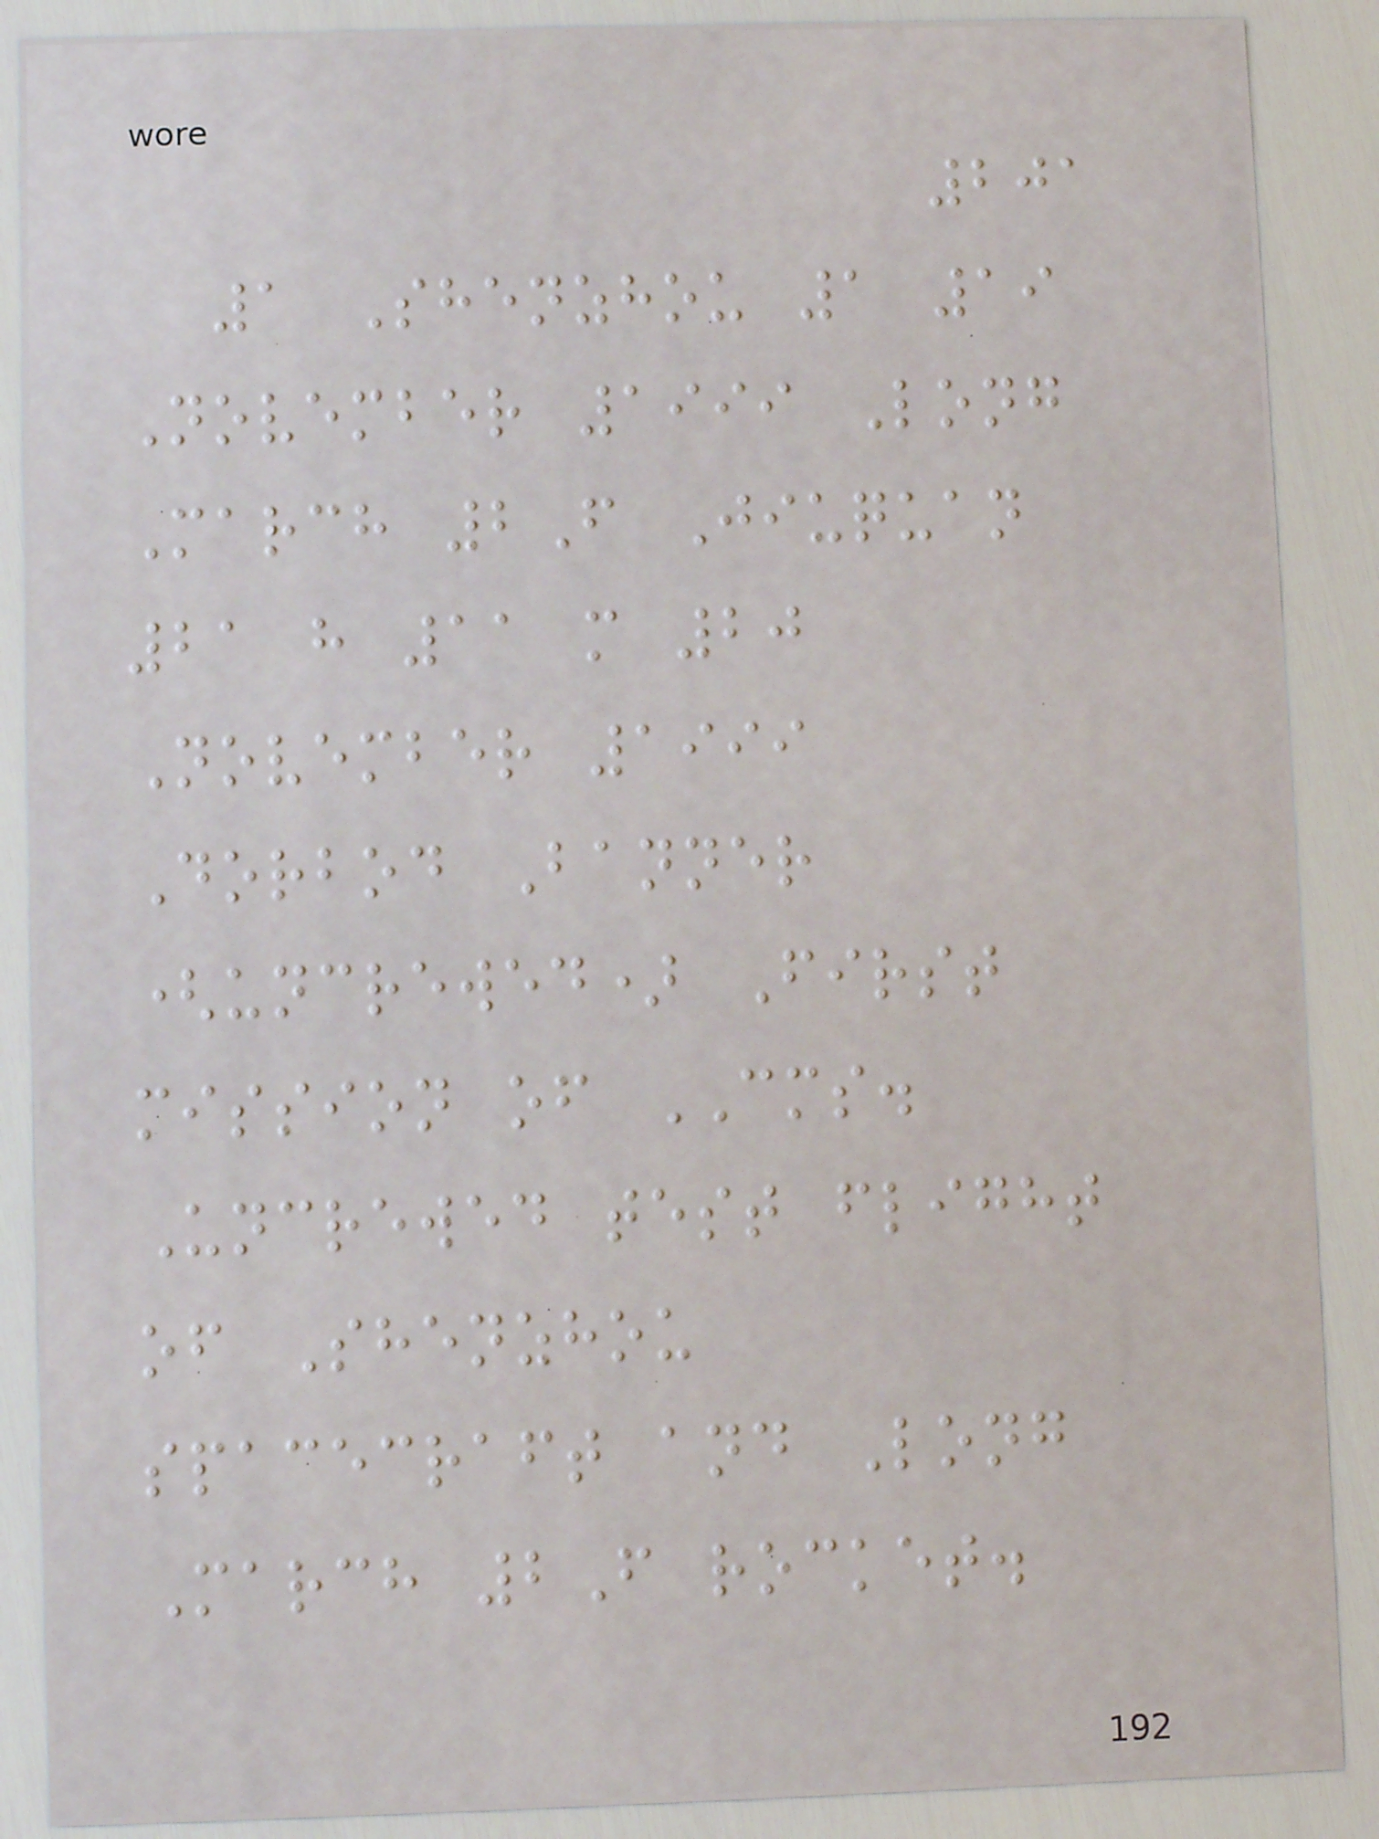201
1 Shenzhou 1 19
November 1999 Long
March 2F Jiuquan
21 h 11 m 20
November 1999
Dorbod Banner
(uncrewed) First
mission of CMS.
Uncrewed test flight
of Shenzhou
spacecraft and Long
March 2F rocket.
